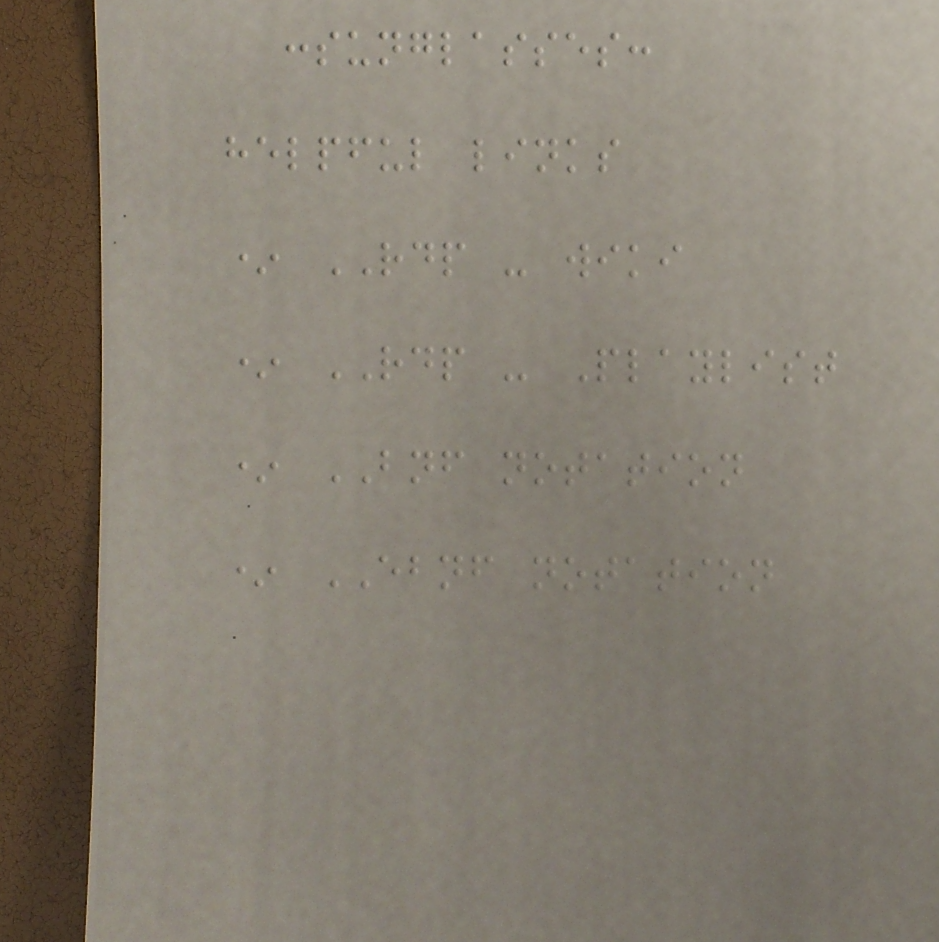:sunglasses:
helpful links
* RDP - wiki
* RDP - Playlist
* BNF notation
* EBNF notation
